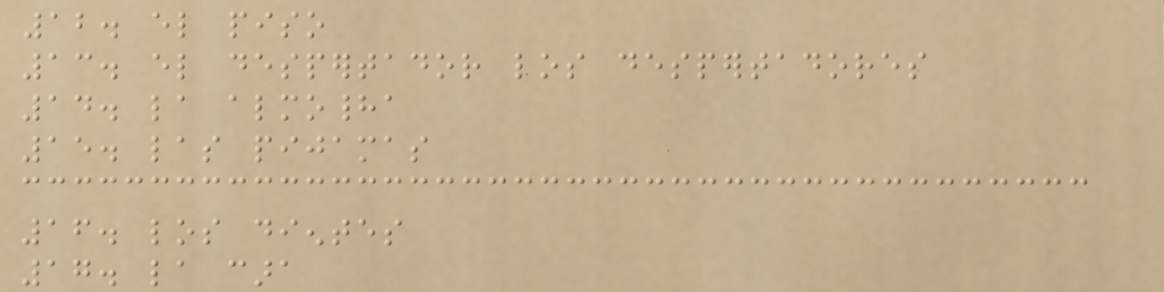12. el piso
13. el despertador los despertadores
14. la almohada
15. las pijamas
16. los dientes
17. la cara
